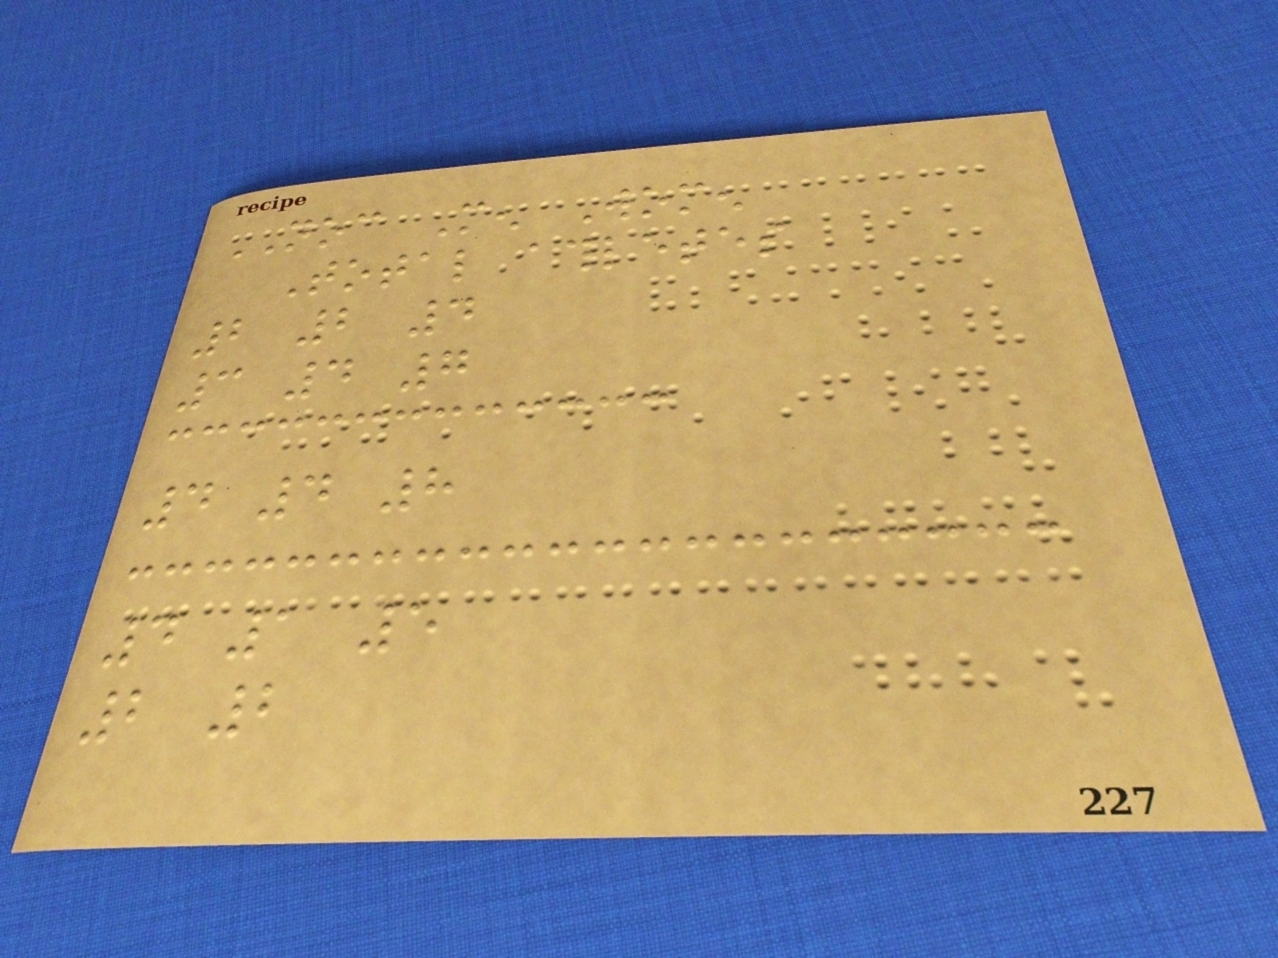NOC Men Women
Total athletes
2 2 4
3 4 7
4 4 8
4 1 5
2 2
